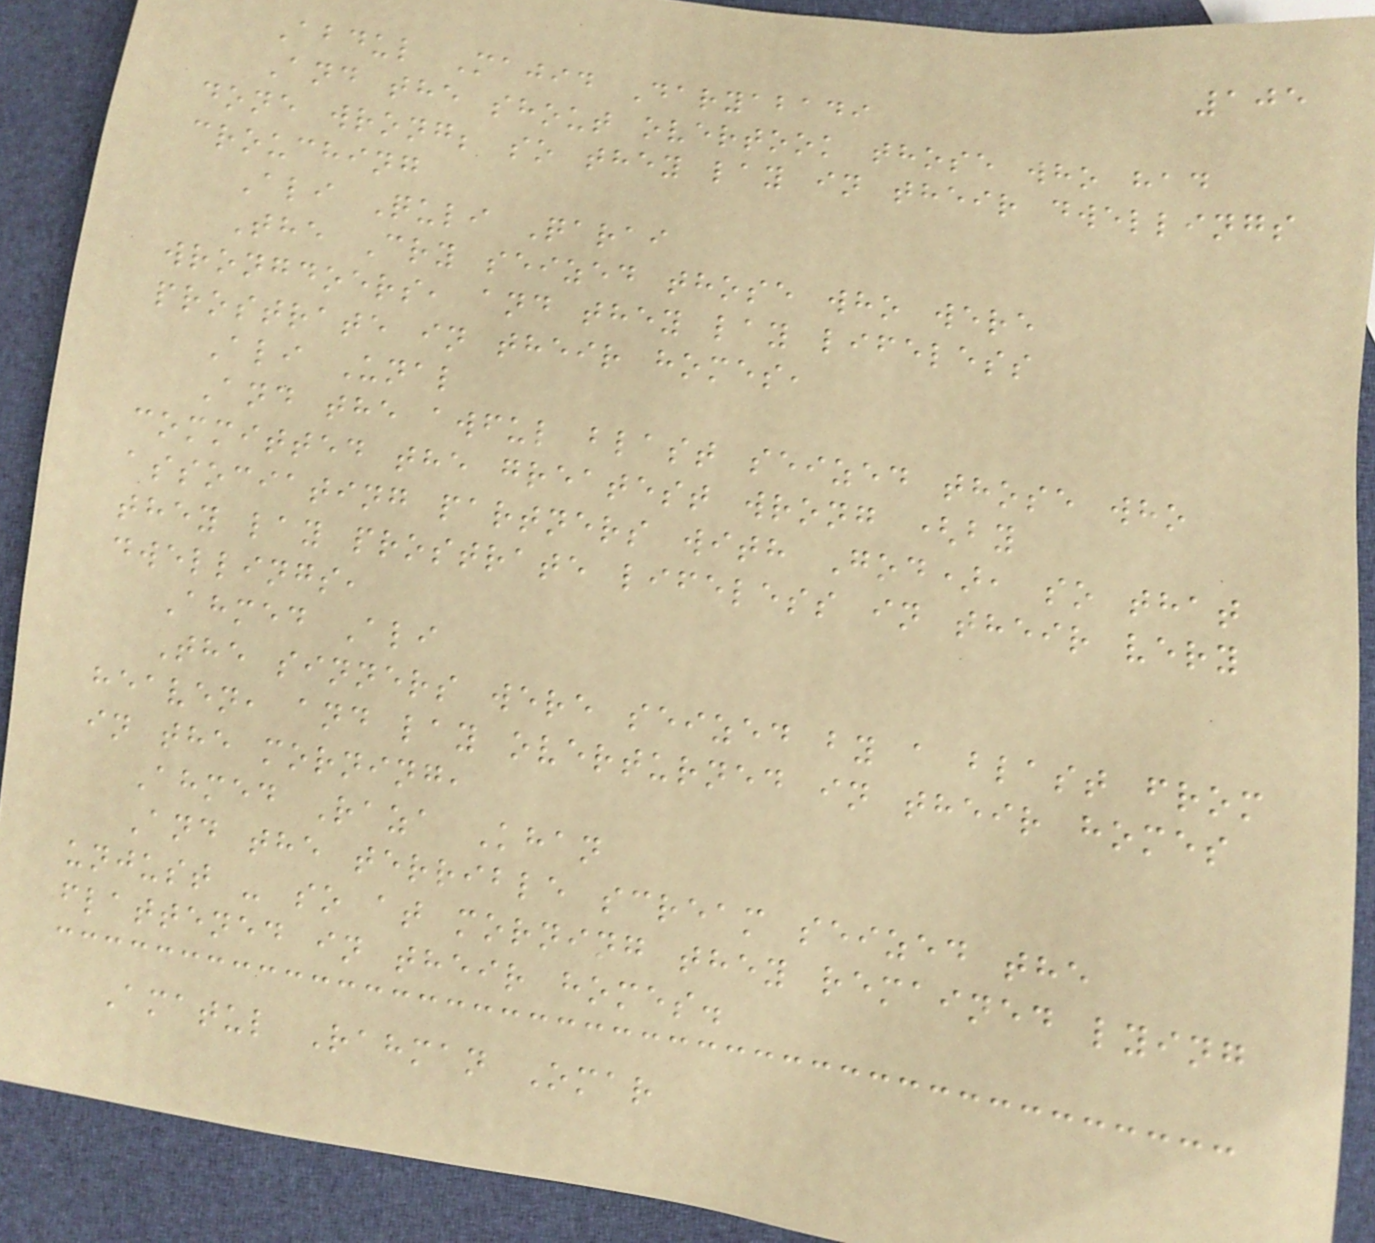105
Abdul Majid Daryabadi
And the shout overtook those who had
done wrong; so they lay in their dwellings
crouching
Ali Quli Qarai
The Cry seized those who were
wrongdoers, and they lay lifeless
prostrate in their homes,
Ali Unal
And the awful blast seized those who
committed the greatest wrong (by
associating partners with God), so that
they lay prostrate lifeless in their very
dwellings,
Ahmed Ali
The sinners were seized by a blast from
heaven, and lay overturned in their homes
in the morning,
Ahmed Raza Khan
And the terrible scream seized the
unjust - so at morning they remained lying
flattened in their homes.
Amatul Rahman Omar
